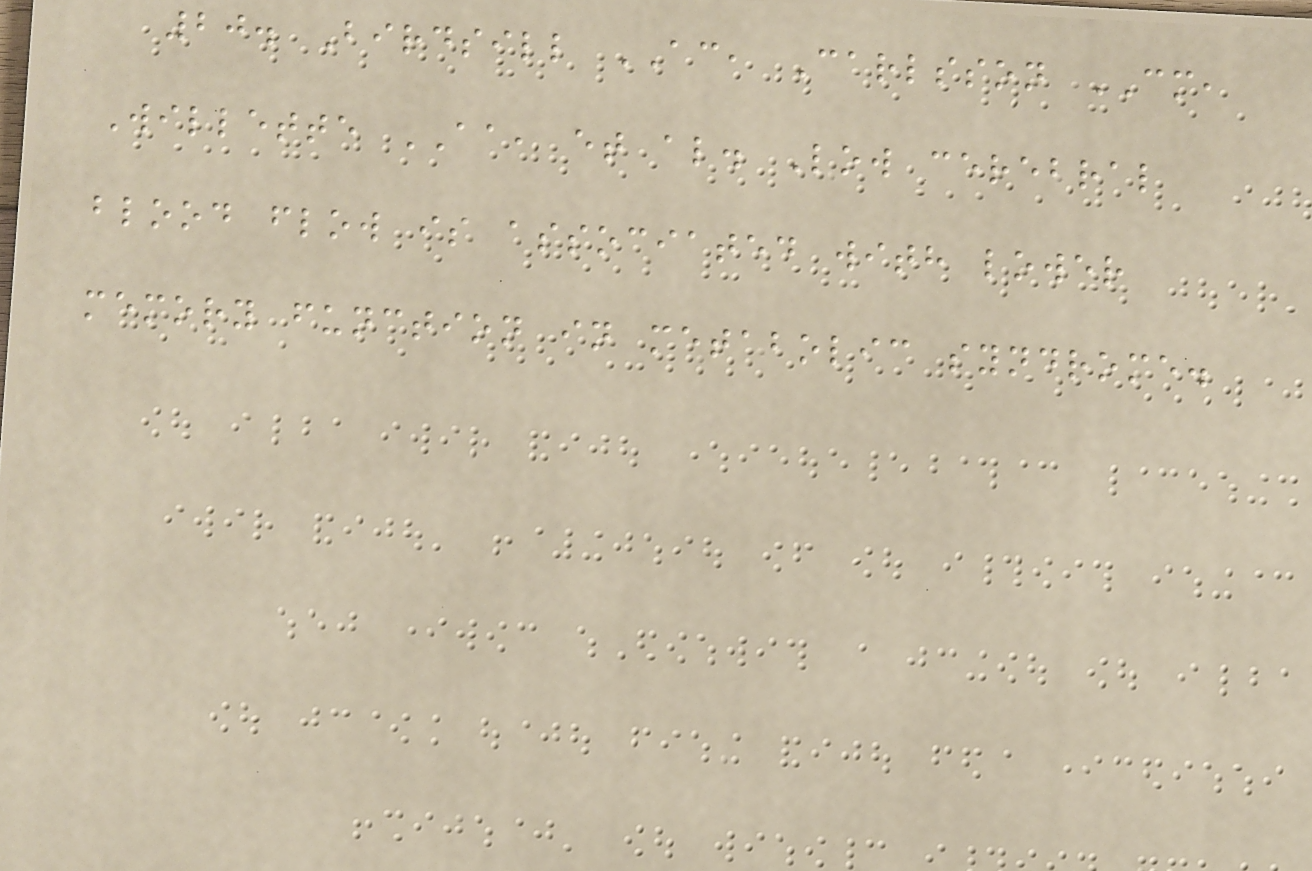20. Birdsill AC, Carlsson CM,
Willette AA, et al. Low cerebral
blood flow is associated with lower
memory function in metabolic syndrome.
